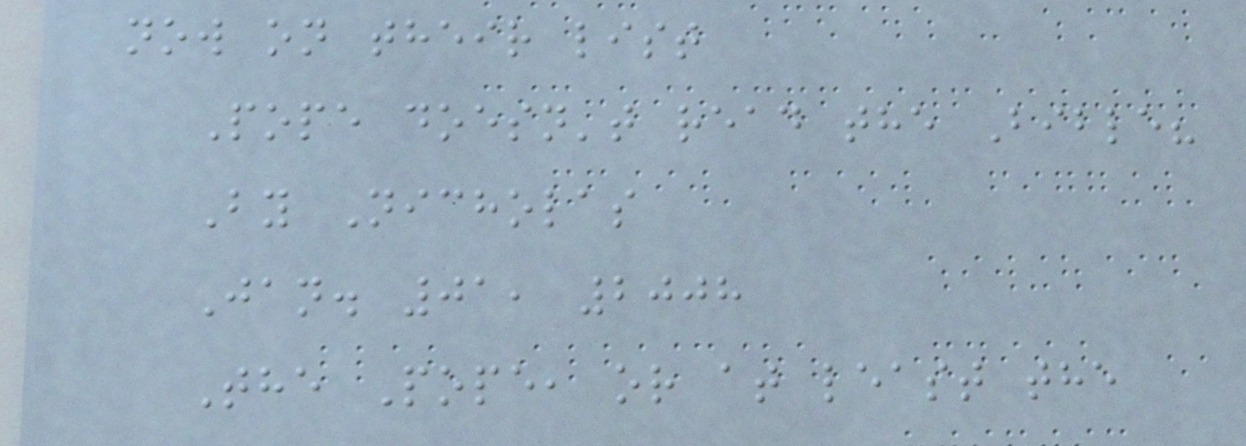now on their list
Pope doesn't read the Bible?
By Nicholas
Jan. 01, 2008
The Pope, or at least the
